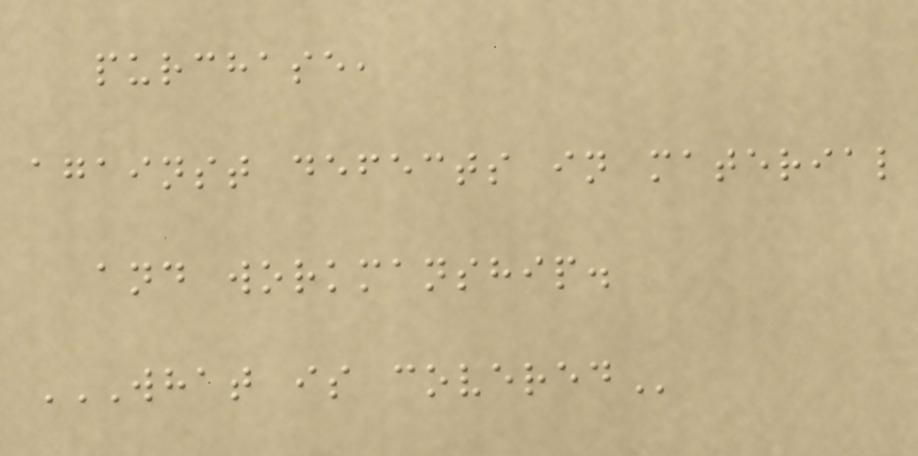purchase,
against defects in material
and workmanship.
WHAT IS COVERED
